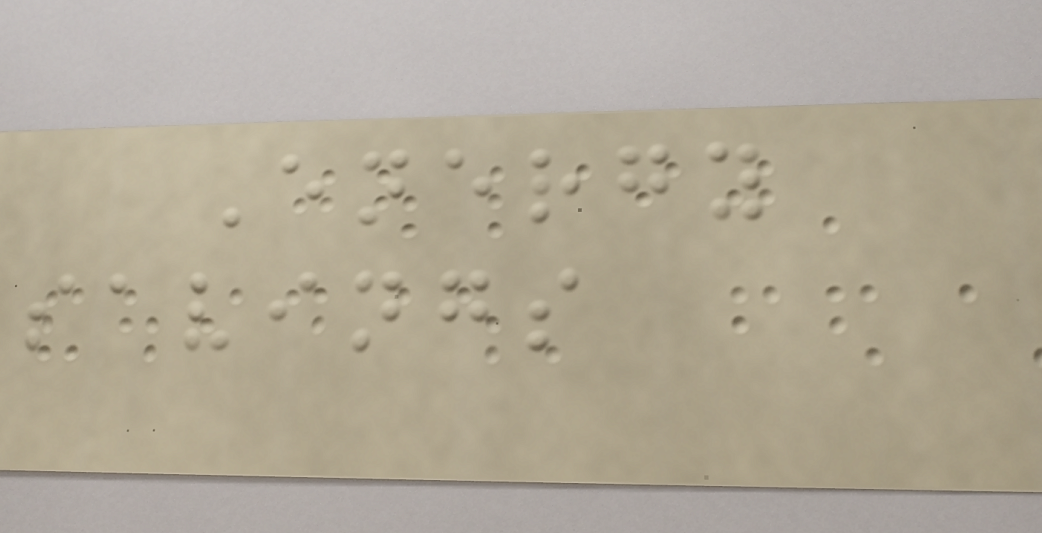Energy
savings
